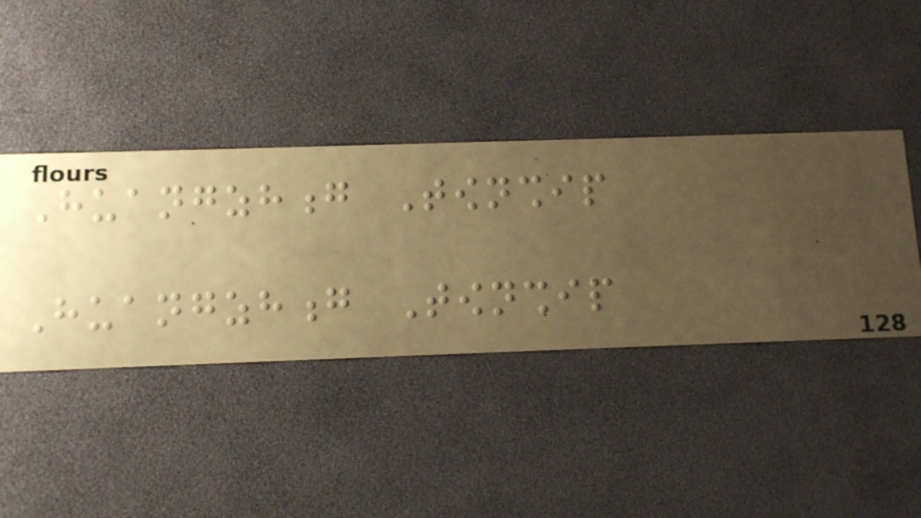Huangzhong Township
Huangzhong Township
